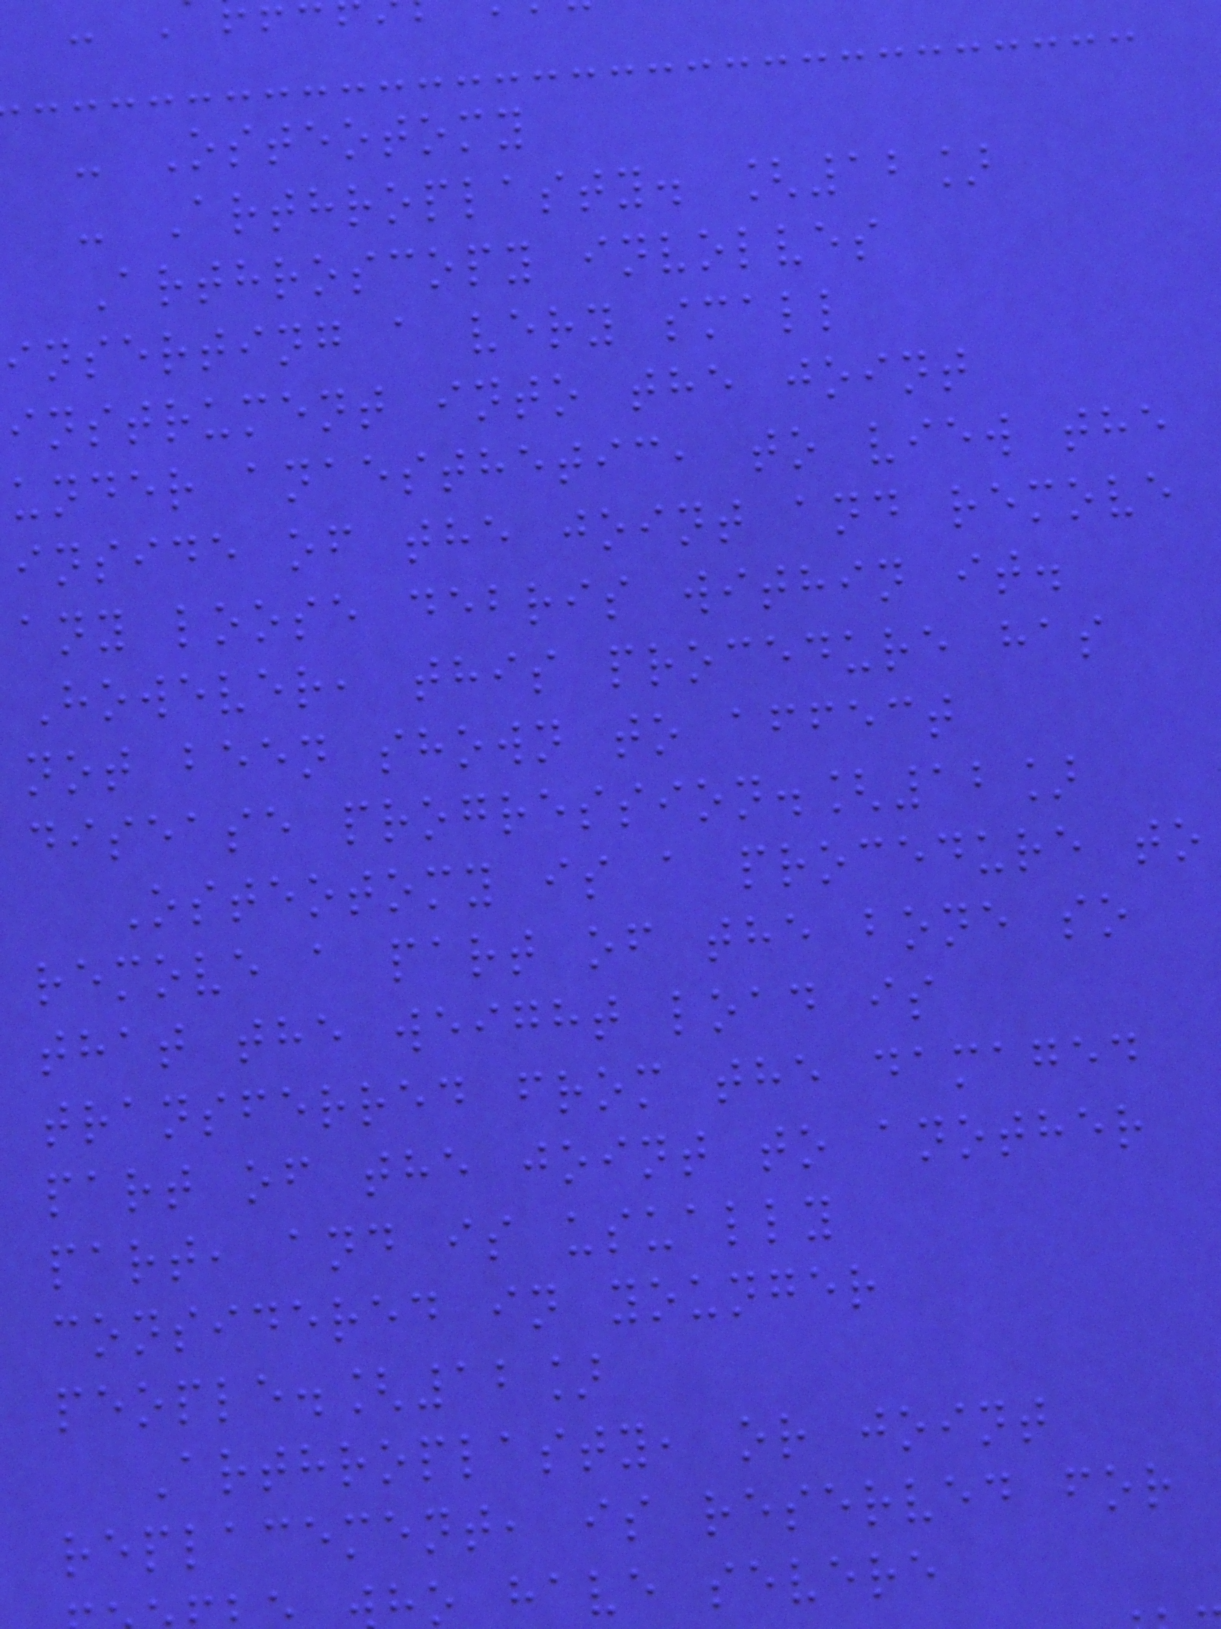- Osteotomy
- Arthroplasty. [12]
Arthroscopy involves
inserting a very small
instrument into the joint
under anaesthetic, to view the
inside of the joint and remove
any loose debris within it.
However, this procedure has
not been shown to affect
disease progression.[12]
Osteotomy is a procedure to
remove a part of the bone so
that the weight load is
transferred from the damaged
part of the joint to another
part, and is usually
considered in younger
people.[12]
Arthroplasty, or joint
replacement, is reserved for
o have severe
